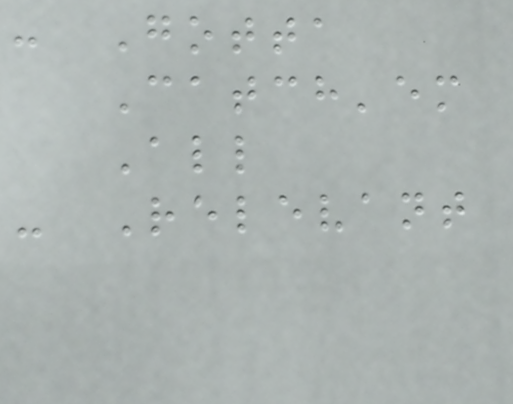- Gotta
Catch'em
All
- Relevant
